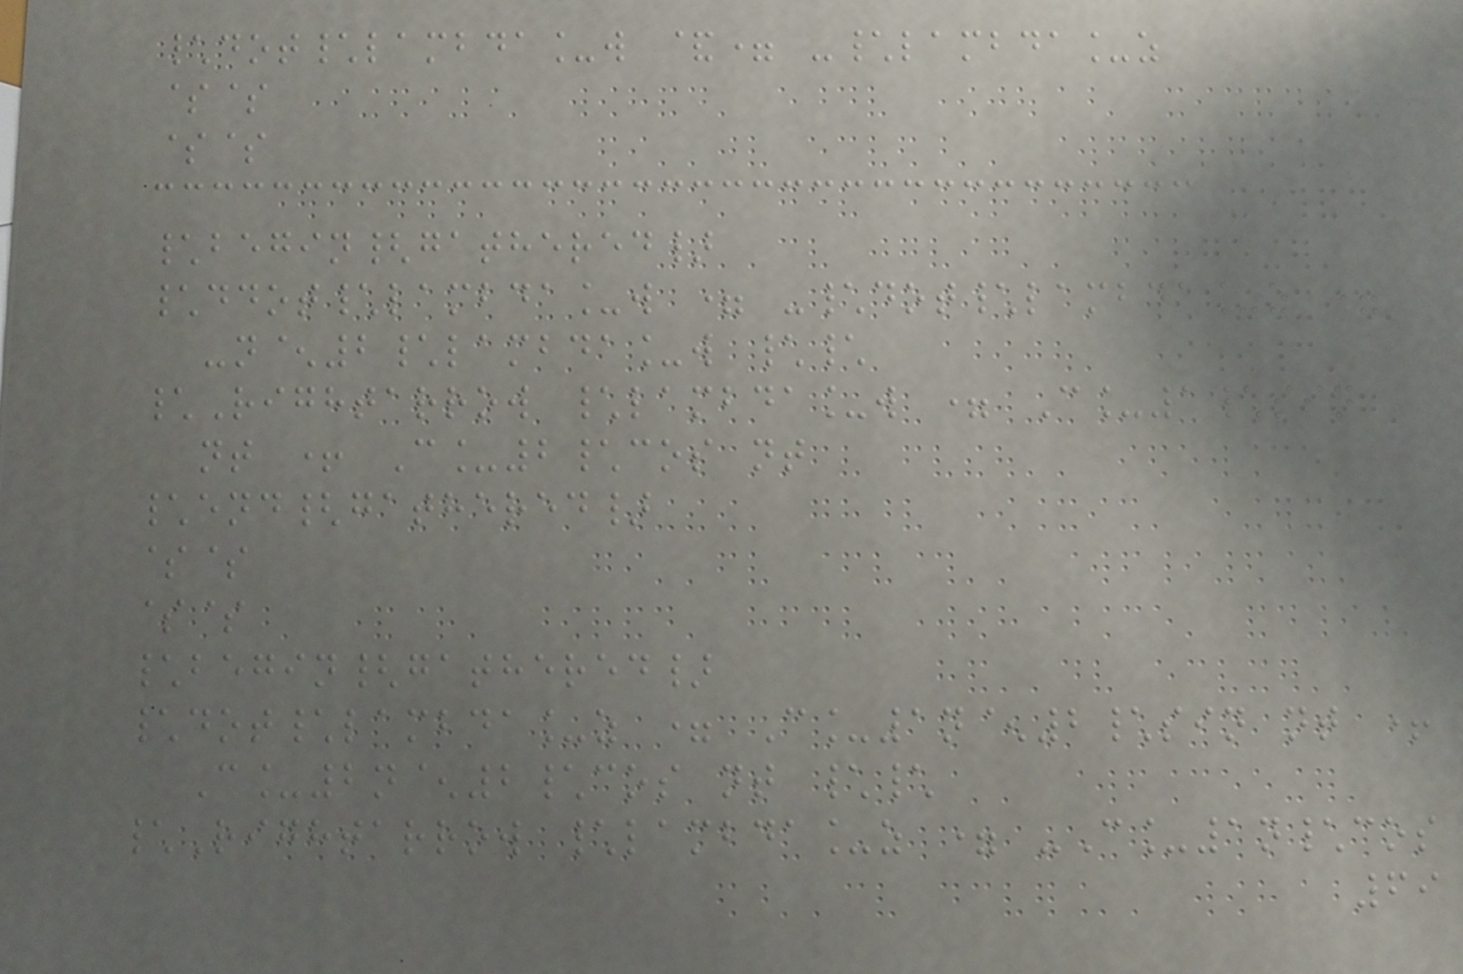\dot\lambda_w &= -\lambda_z
$$
$$
\begin{gathered}
\ddot\lambda_w = -\dot\lambda_z =
-n^2\lambda_w \\
\Rightarrow \lambda_w = C_1\sin
nt + C_2\cos nt
\end{gathered}
$$
$$
\begin{gathered}
\dot\lambda_z = C_1n^2\sin nt +
C_2n^2\cos nt \\
\Rightarrow \lambda_z = -C_1n\cos
69
